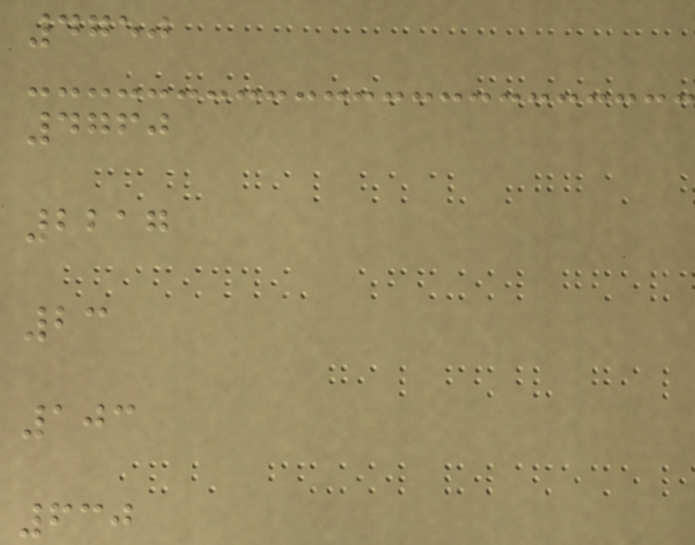4750
4760
2217
23
103
630
